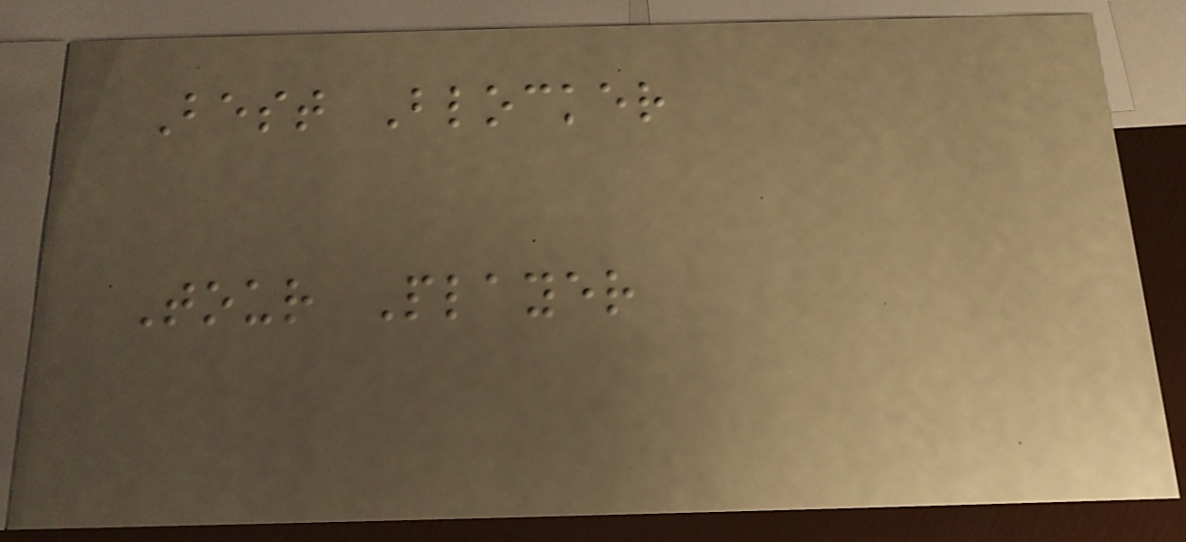Best Blocker
Tour Player
